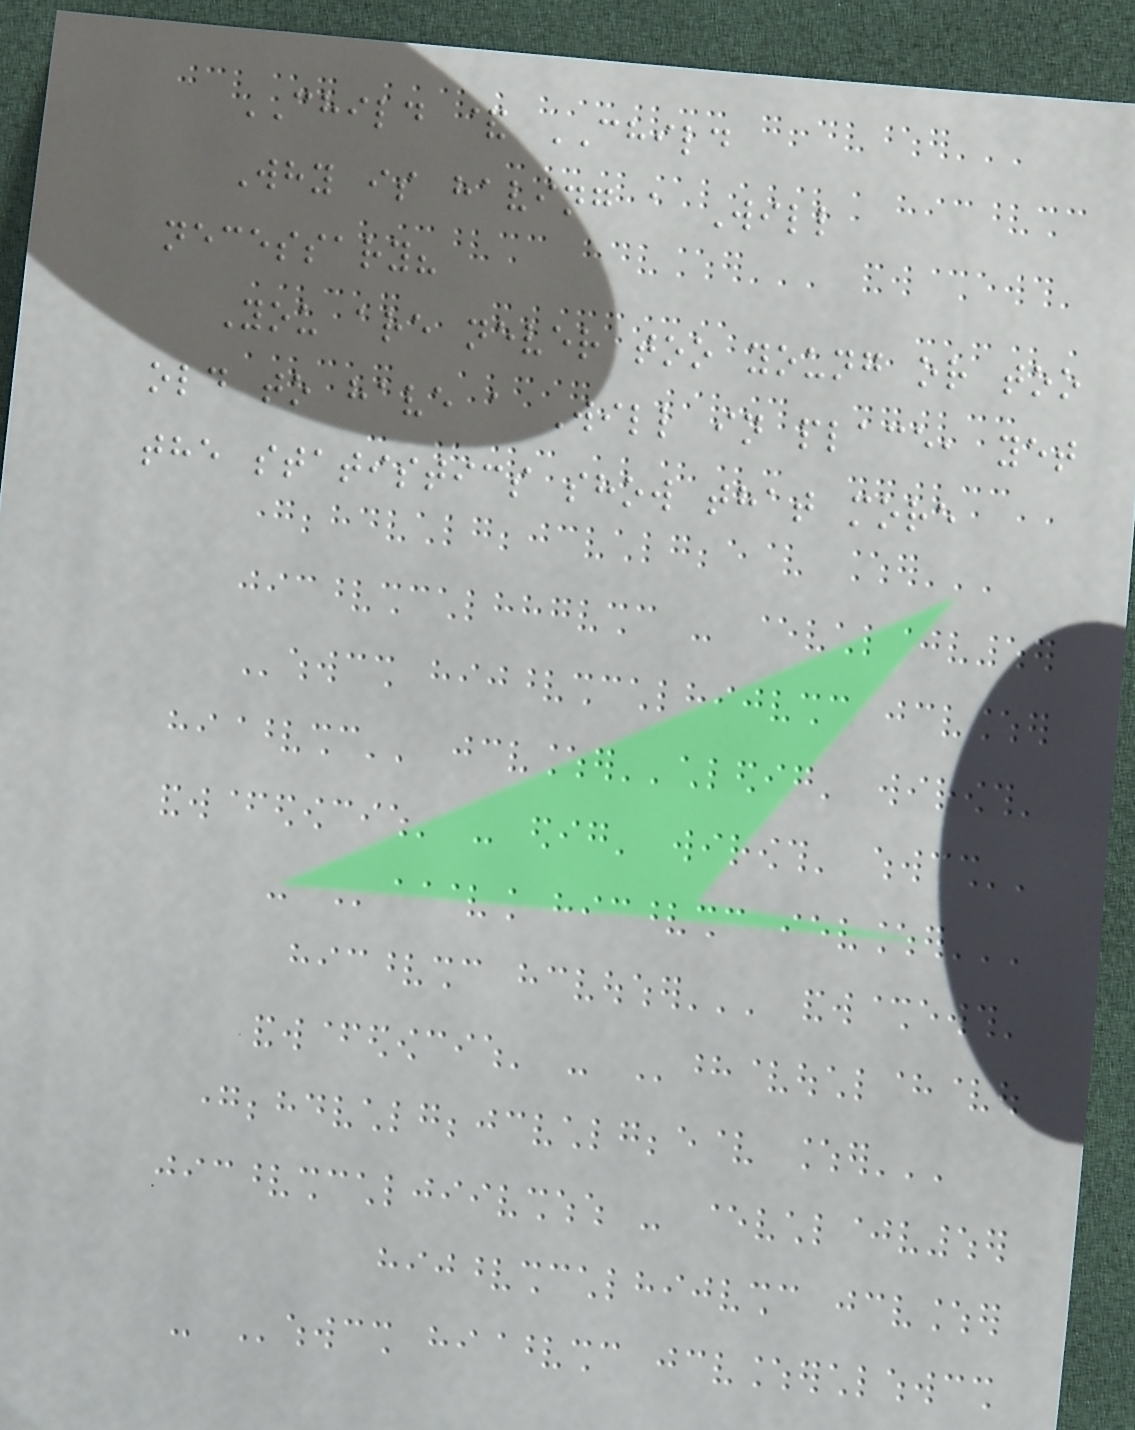CHILD & CHILD
Why is having a Will
necessary?
You are never too young or too
old to have a Will in place, yet
the statistics show that more
